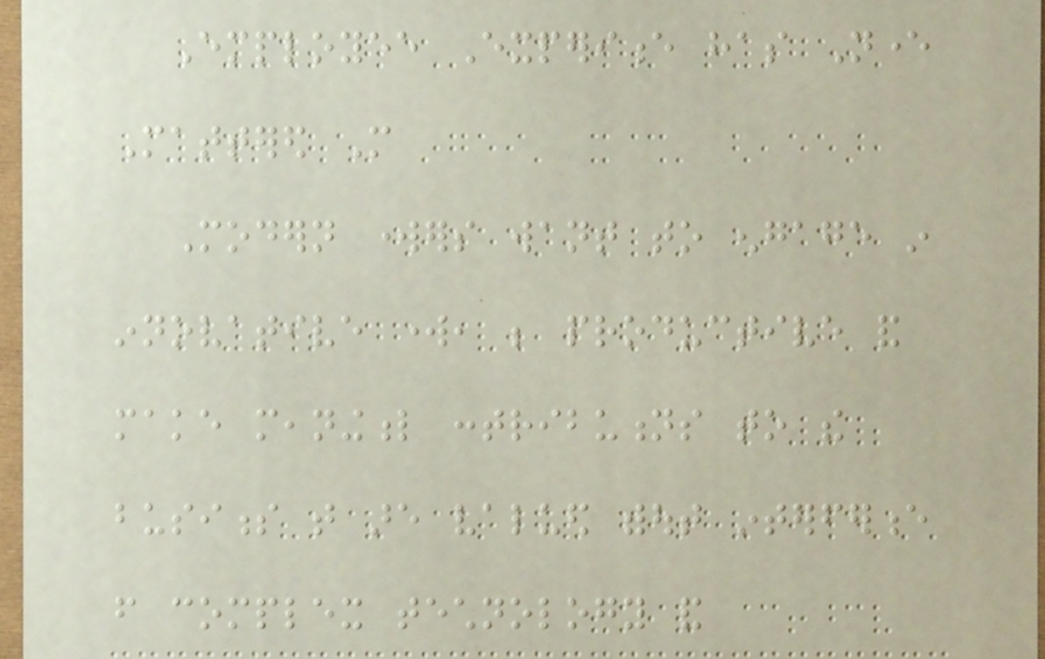Employee Experience has Never
Mattered More
Modern workers want to engage in
innovative work, be productive and
make meaningful contributions to the
business that are valued without interference
from complex technology and
